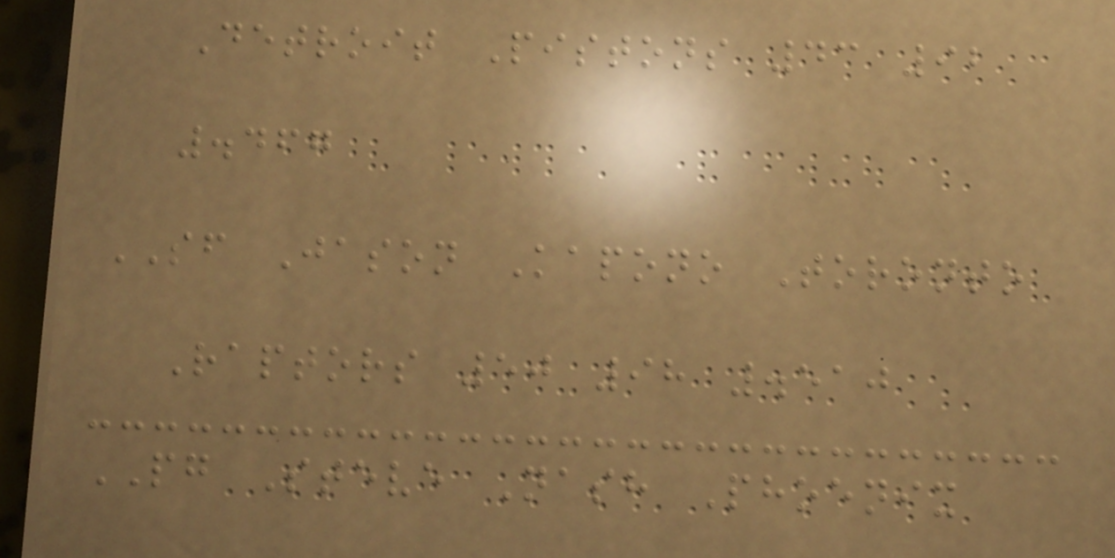Detroit Pistons 43 92
.467
SF Jason Kapono Toronto
Raptors 50 98 .510
PG Steve Nash Phoenix
